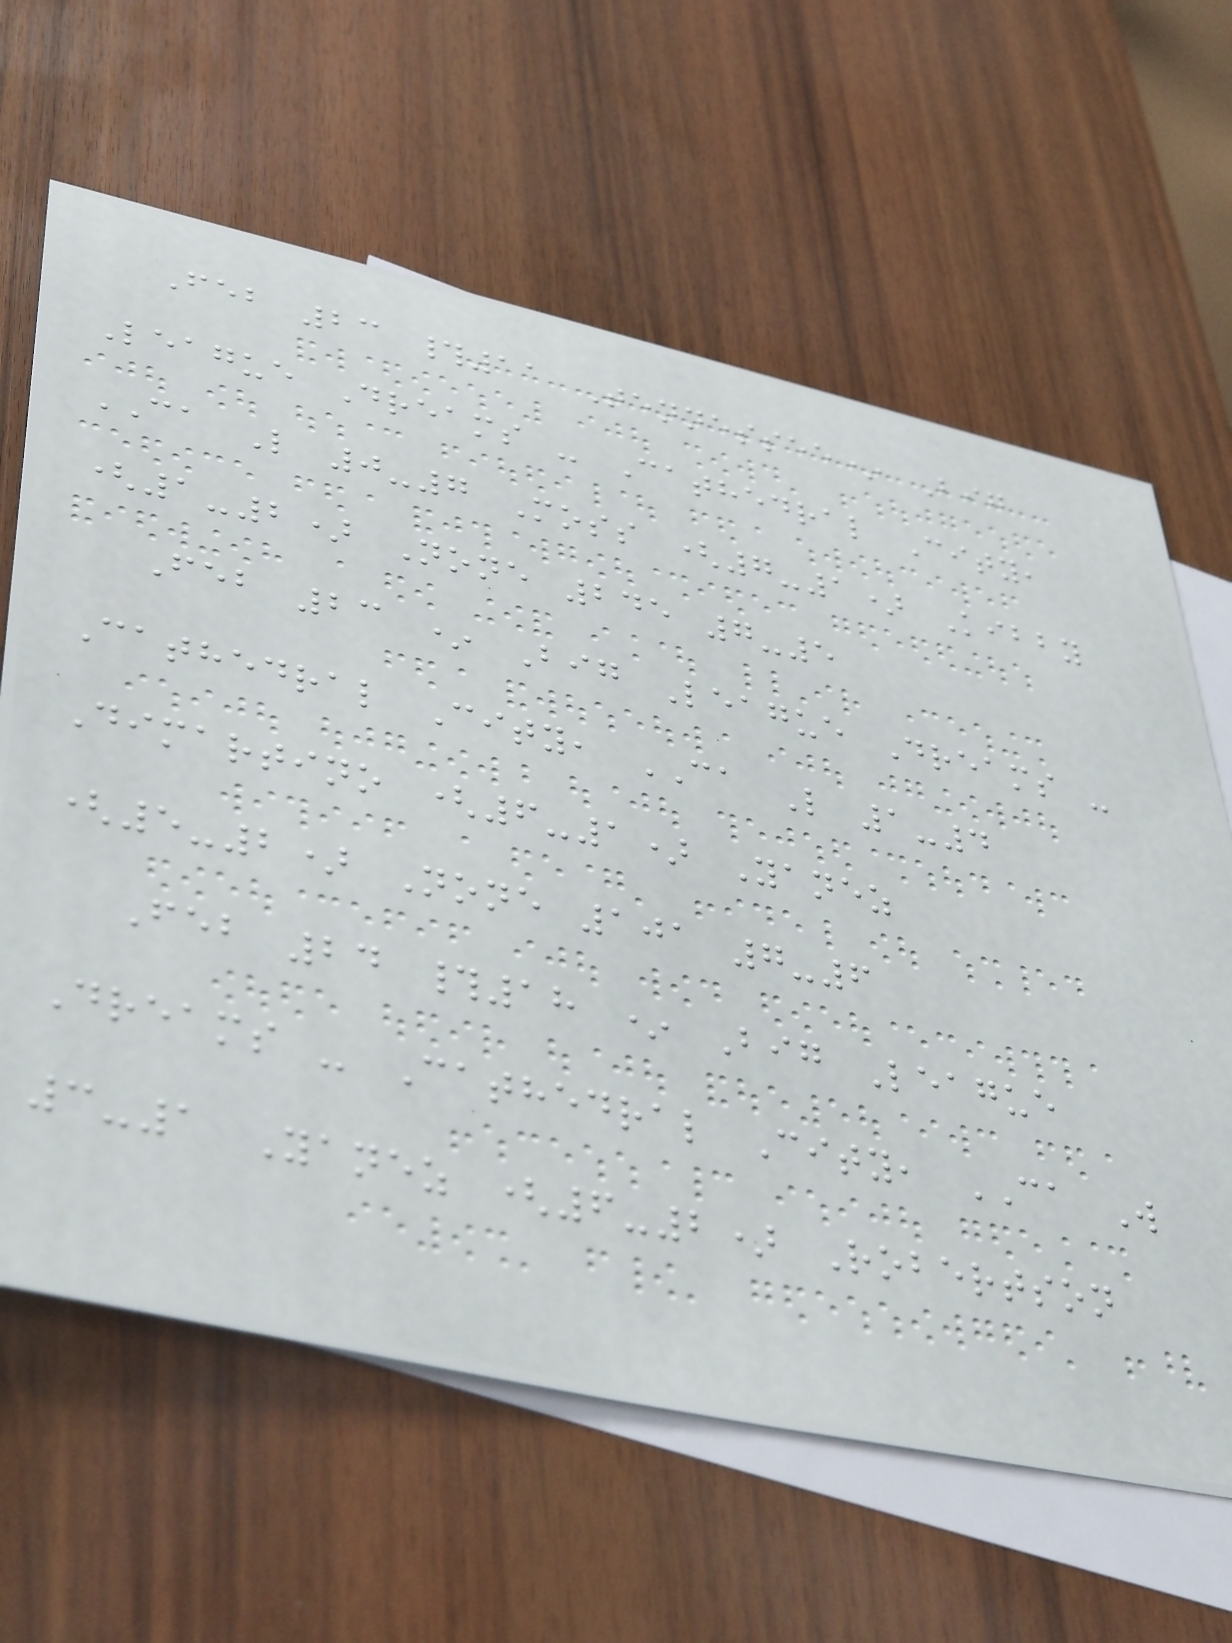Feb 23 #11 Tennessee* Big
League Dreams - Cathedral City,
CA L 0-7 Moss (7-1) Kibby
(1-2) None 245 7-5
Feb 23 * Big League Dreams -
Cathedral City, CA L 1-4
Dimartino (6-1) Yanez
(5-2) None 101 7-6
Feb 24 #18 * Big League
Dreams - Cathedral City, CA W
3-1 Yanez (6-2) Robertson
